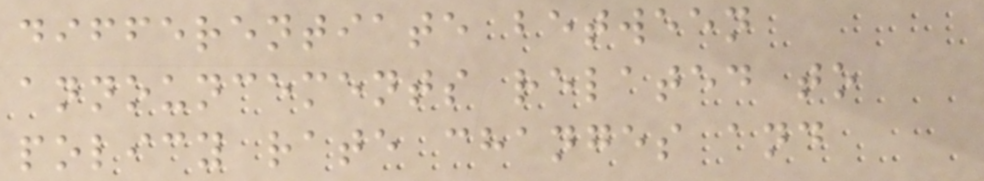differentiate between
announcements related to
policy rate changes and
